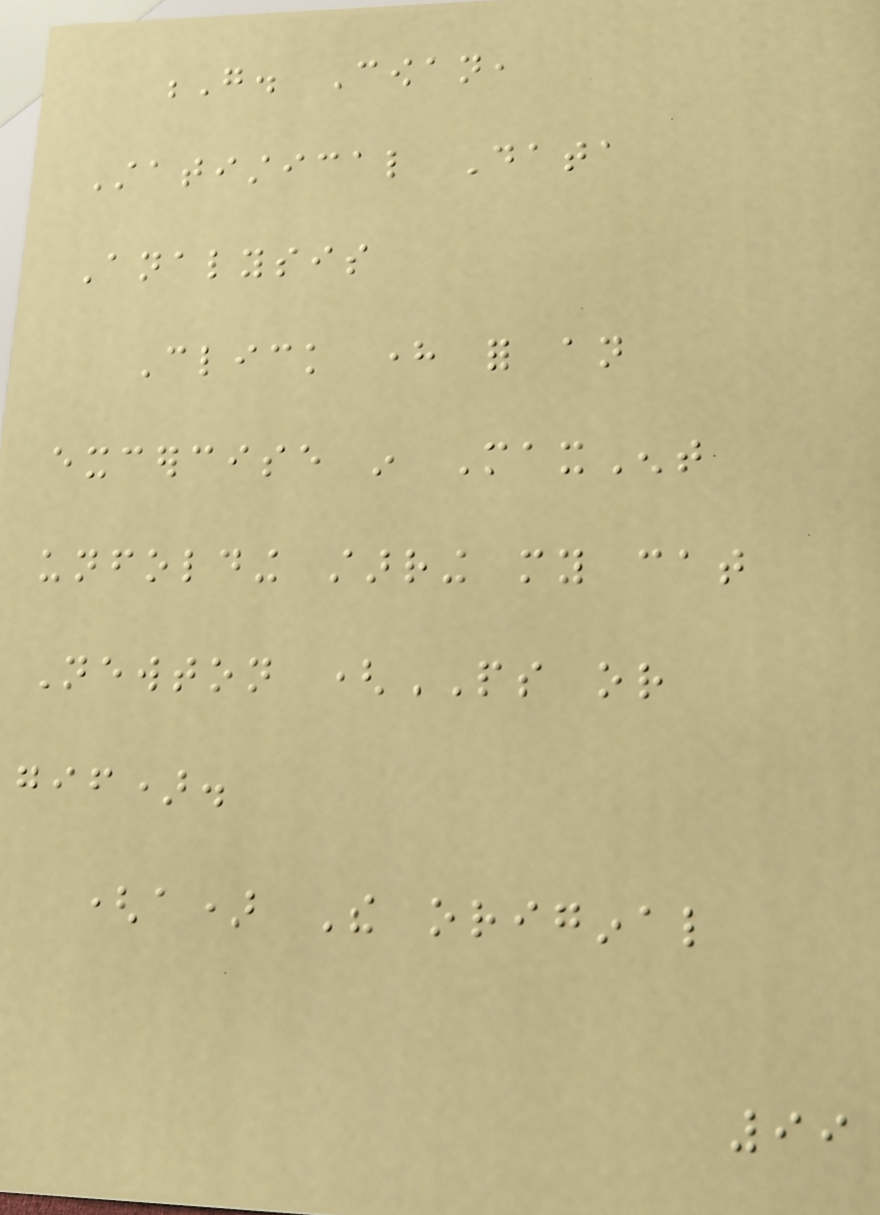G. Cowan,
Statistical Data
Analysis
Click here for an
excercise in MaxEnt
unfolding starring my cat
Newton (PS or
gif).
(a) The original
99
